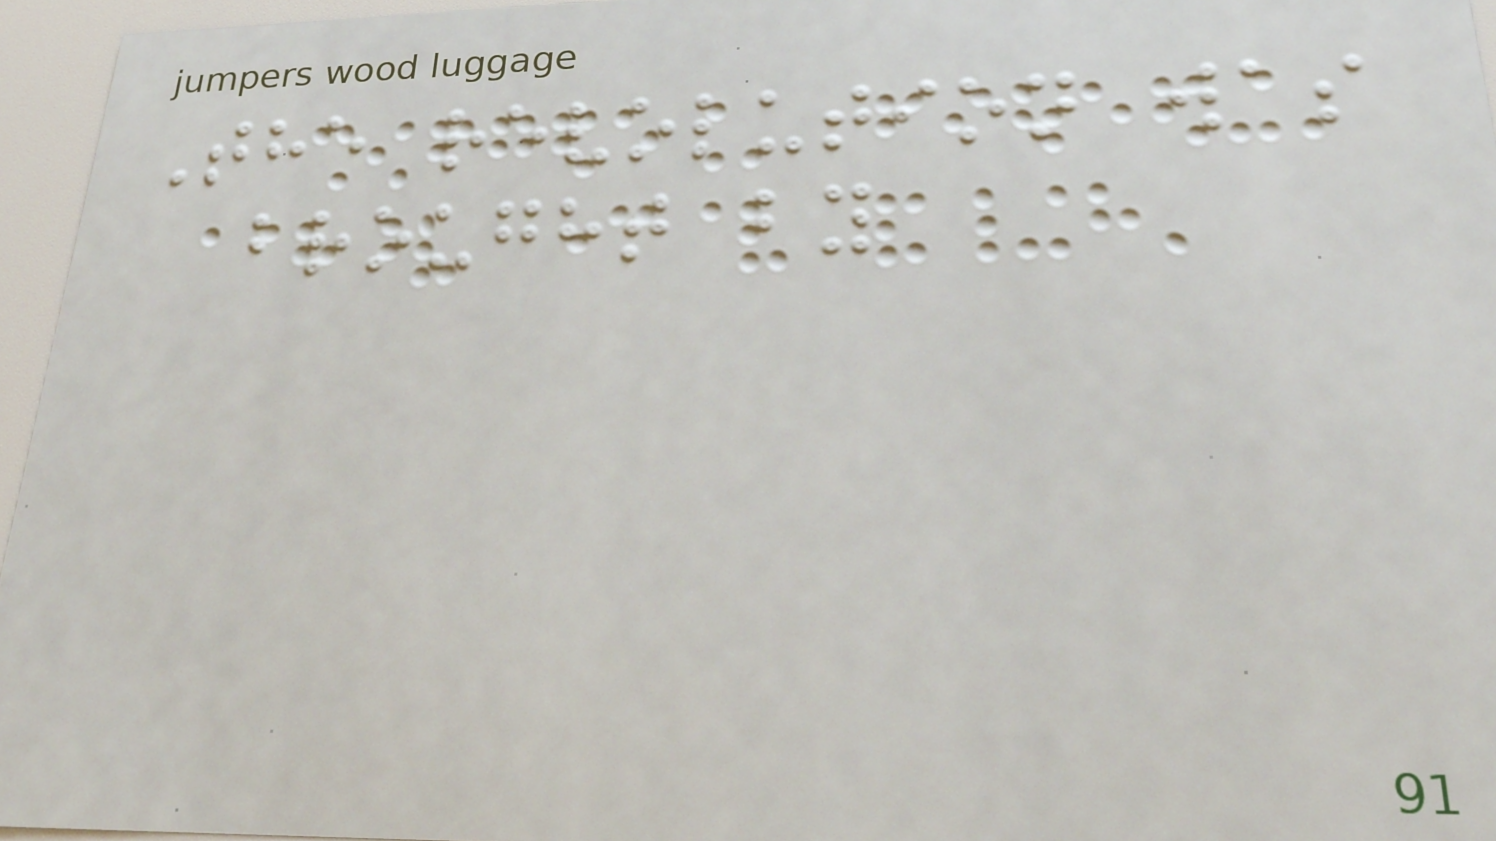The revolution was
brought by
